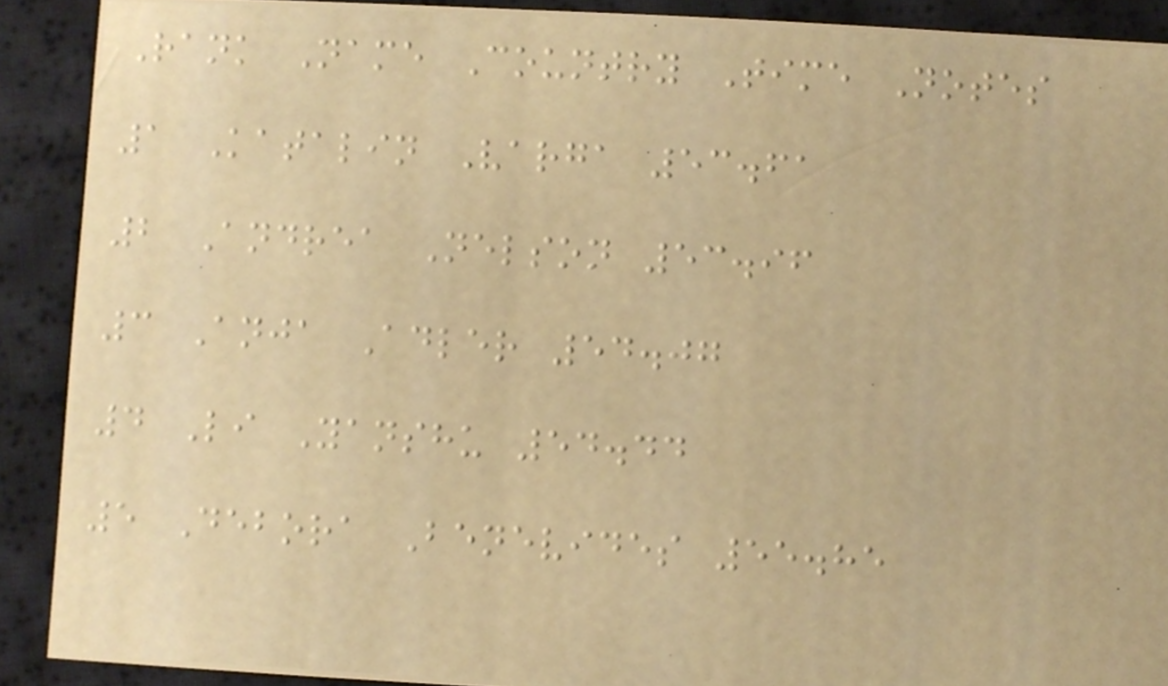Rank Name Country Time Notes
1 Katalin Varga 53.61
2 Andrea Nelson 53.96
3 Anja Adler 54.07
4 Li Yanshu 54.44
5 Debora Benevides 55.85
